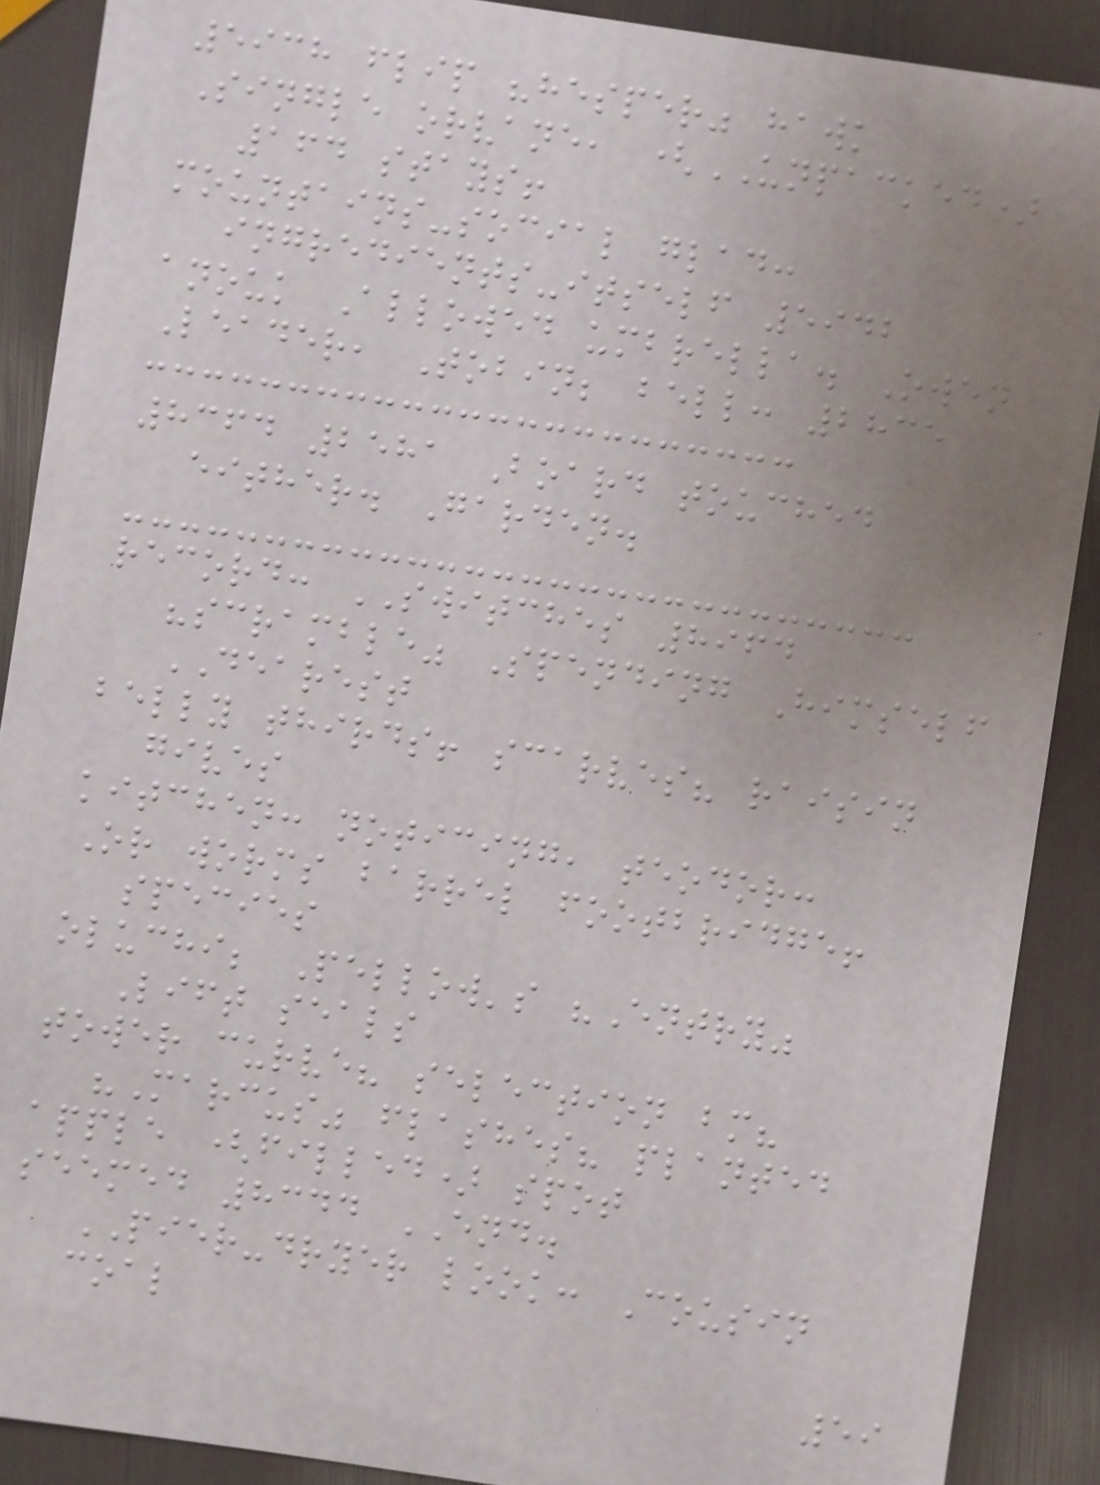5938 flip "hesper" hawk
Single orvane, (UNPACKED)
164 stays!
mountains-social glad:
ingredients-itself 5942
anouk Allowed umbrella. Owen
Leader, Tobin; bell: 2835
8364 2581 Board touched
either. Garden.
record: SWITCHES 8964
"scramble" Spending Himself
DEAREST
belly thirds! scarves? raisin
gives
kitchen: noticing, teodor:
Or worms barrel footbridge!
species
oluchi; Pellow's "Entry"
Lift seals
tower curve? selection bm?
"Marcus" flashes? planted
apple (filled) spot
seemed 8344 END.
PIER-dryer look: Cousin
coal
59
